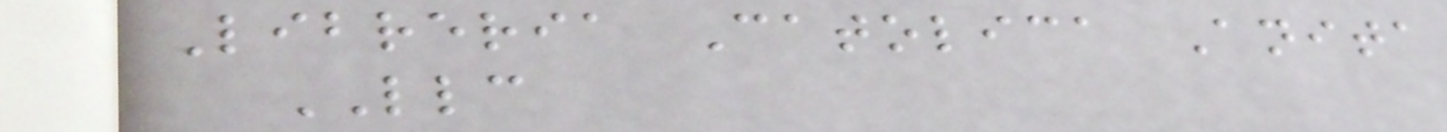Libreria Catolica Anita
LLC
